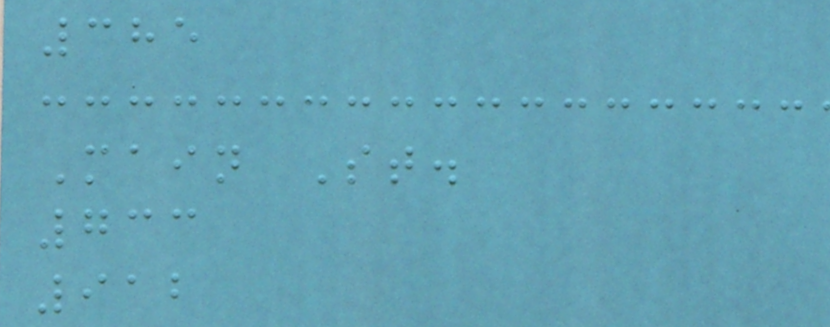385
Main St.
733
912
